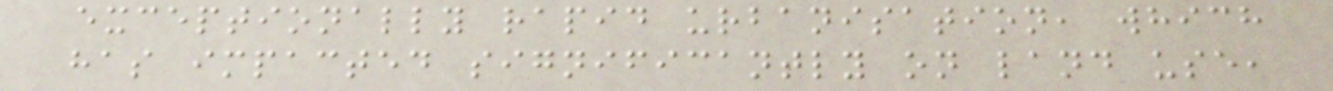exceptionally rapid urbanisation, which
has impacted significantly on land use,
